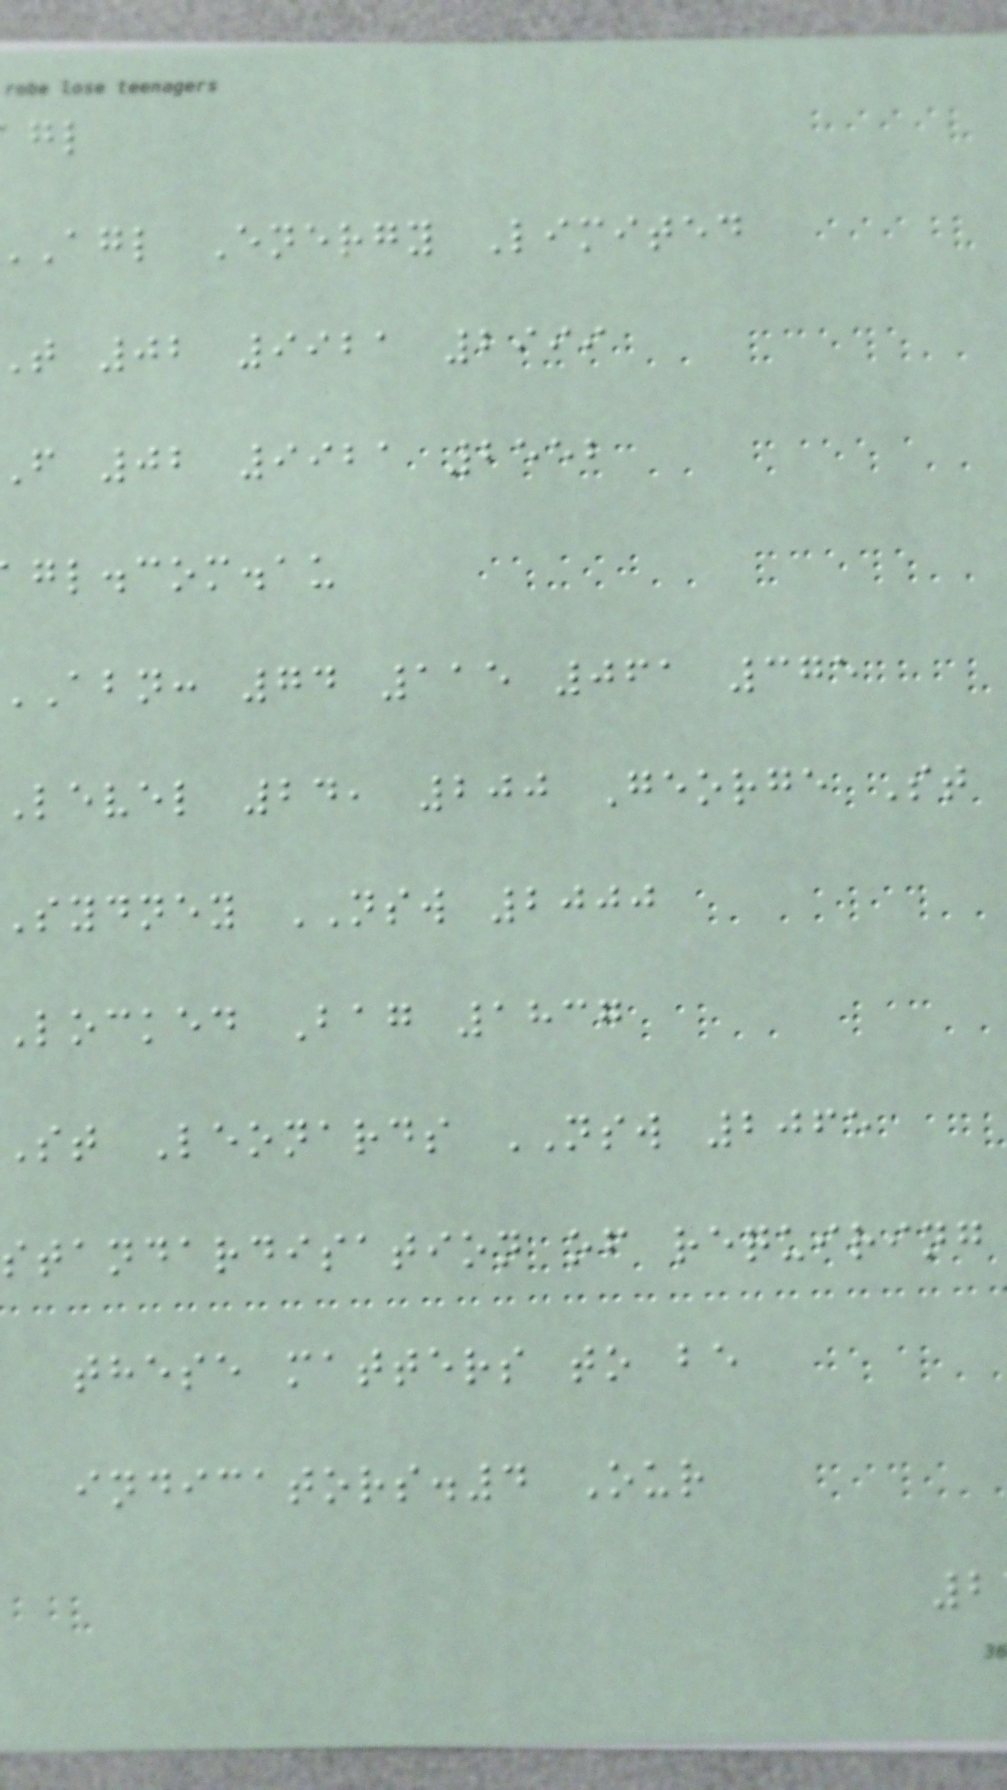agl Energy Limited
t 02 9921 2999
f 02 9921 2552
gl.com.au
abn: 74 115 061 375
level 24, 200 George St
sydney NSW 2000
Locked Bag 1837
St Leonards NSW 2065
standardisation of requiring
these matters to be
indicators.4 Our
